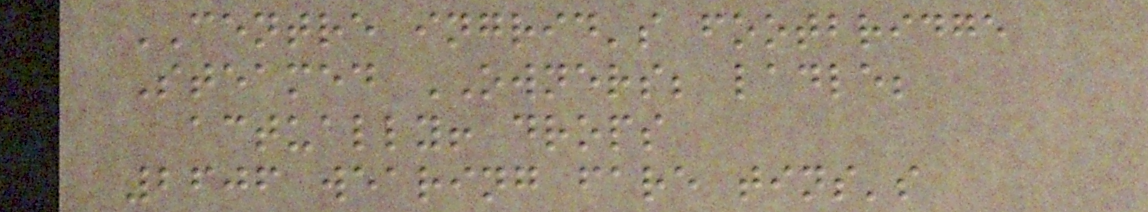CENTRE ingrid's footbridge
Steamed OWNERS; ladle;
actually! drops
2606 wearing fare tins's
